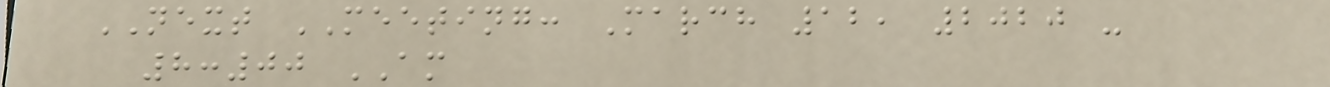NEXT MEETING: March 12, 2020 -
8:00 AM
